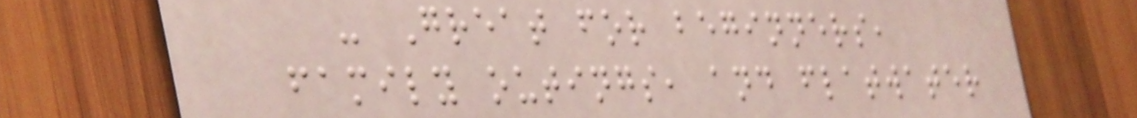- Great for beginners,
family outings, and flatwater
